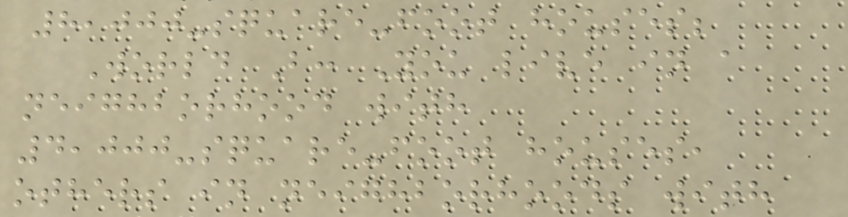8,000-square-foot houses;
World B: You live in a
neighborhood with
4,000-square-foot houses,
others in neighborhoods with
